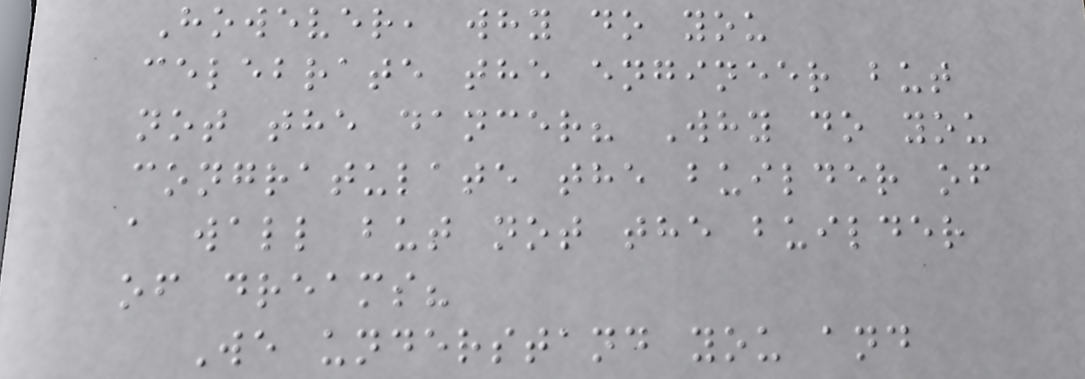However, why do you
celebrate the engineer but
not the dancer? Why do you
congratulate the builder of
a wall but not the builder
of dreams?
We understand you and
